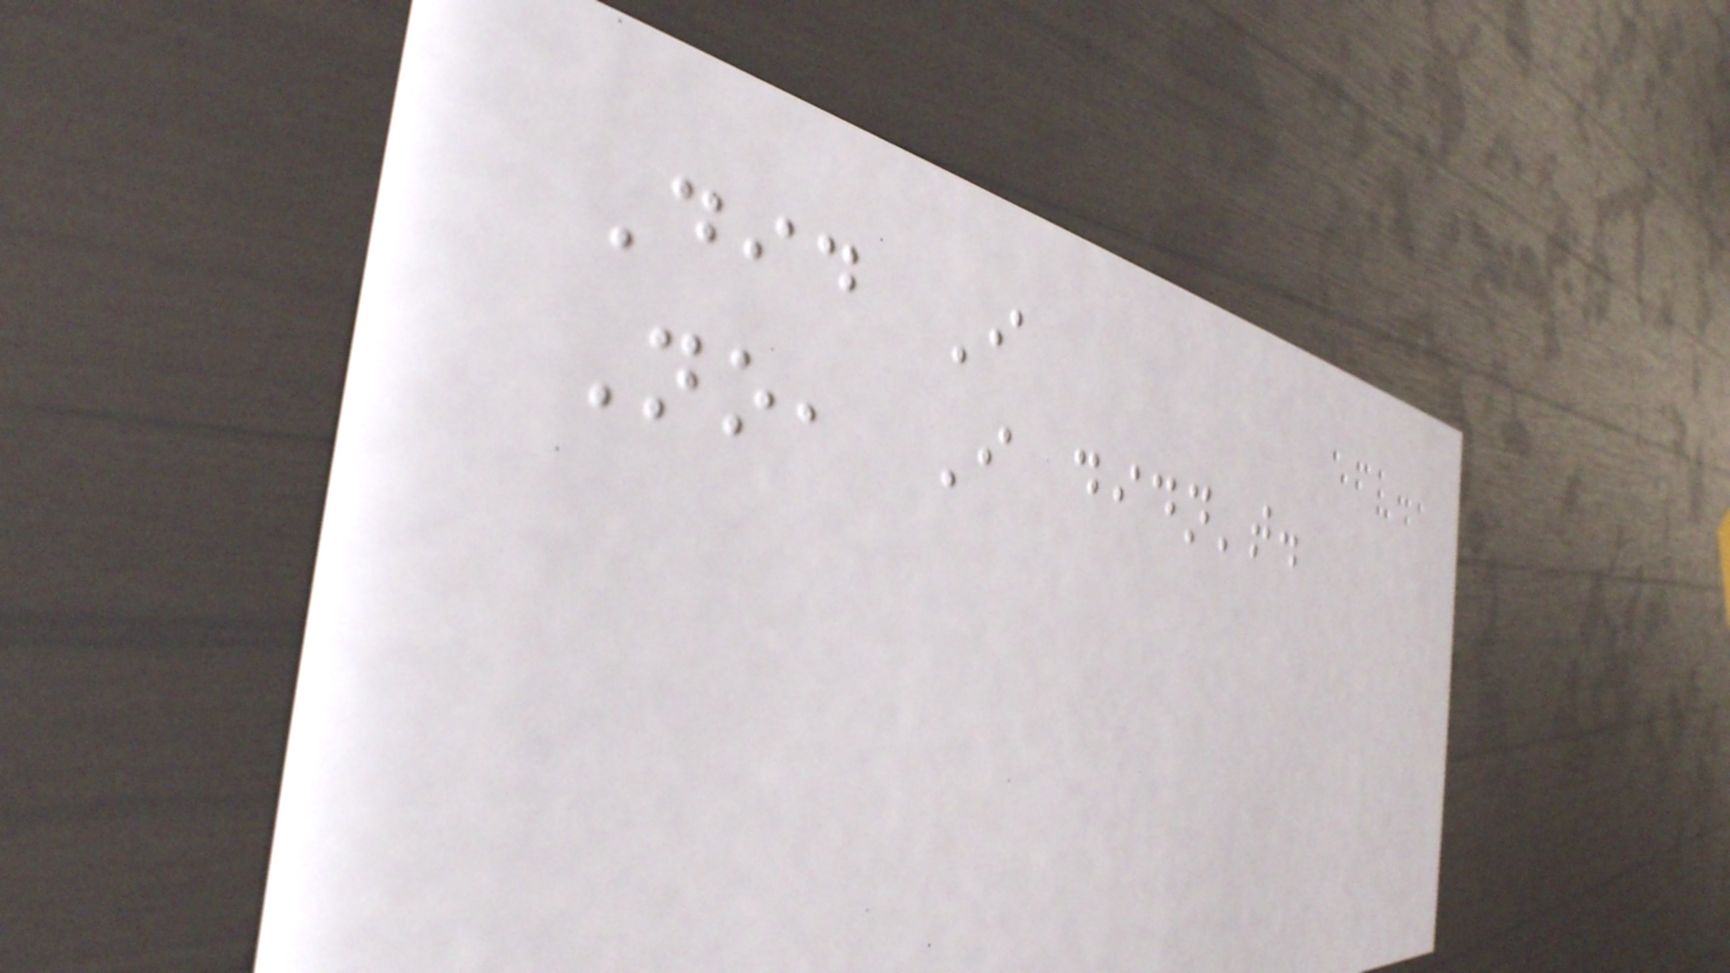Did I
No, I didn't.
